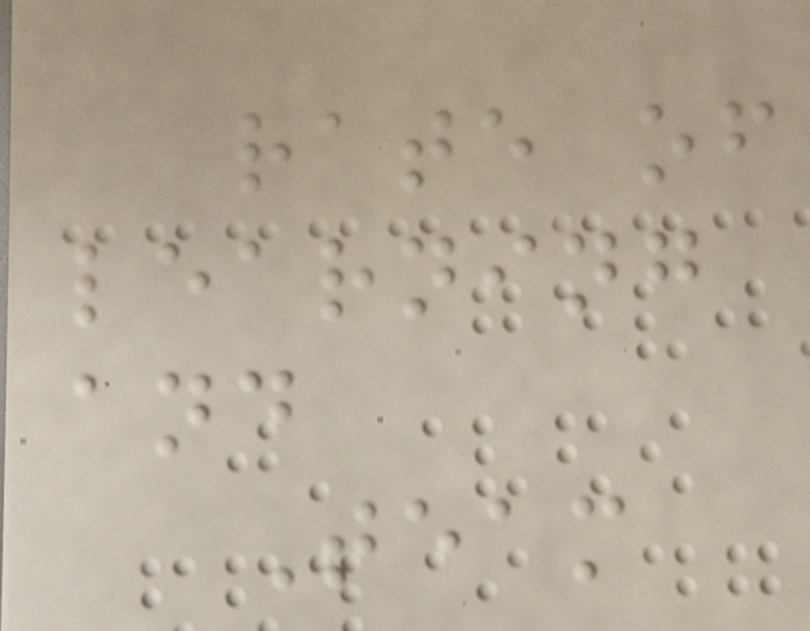rate of
learning
and
Team
